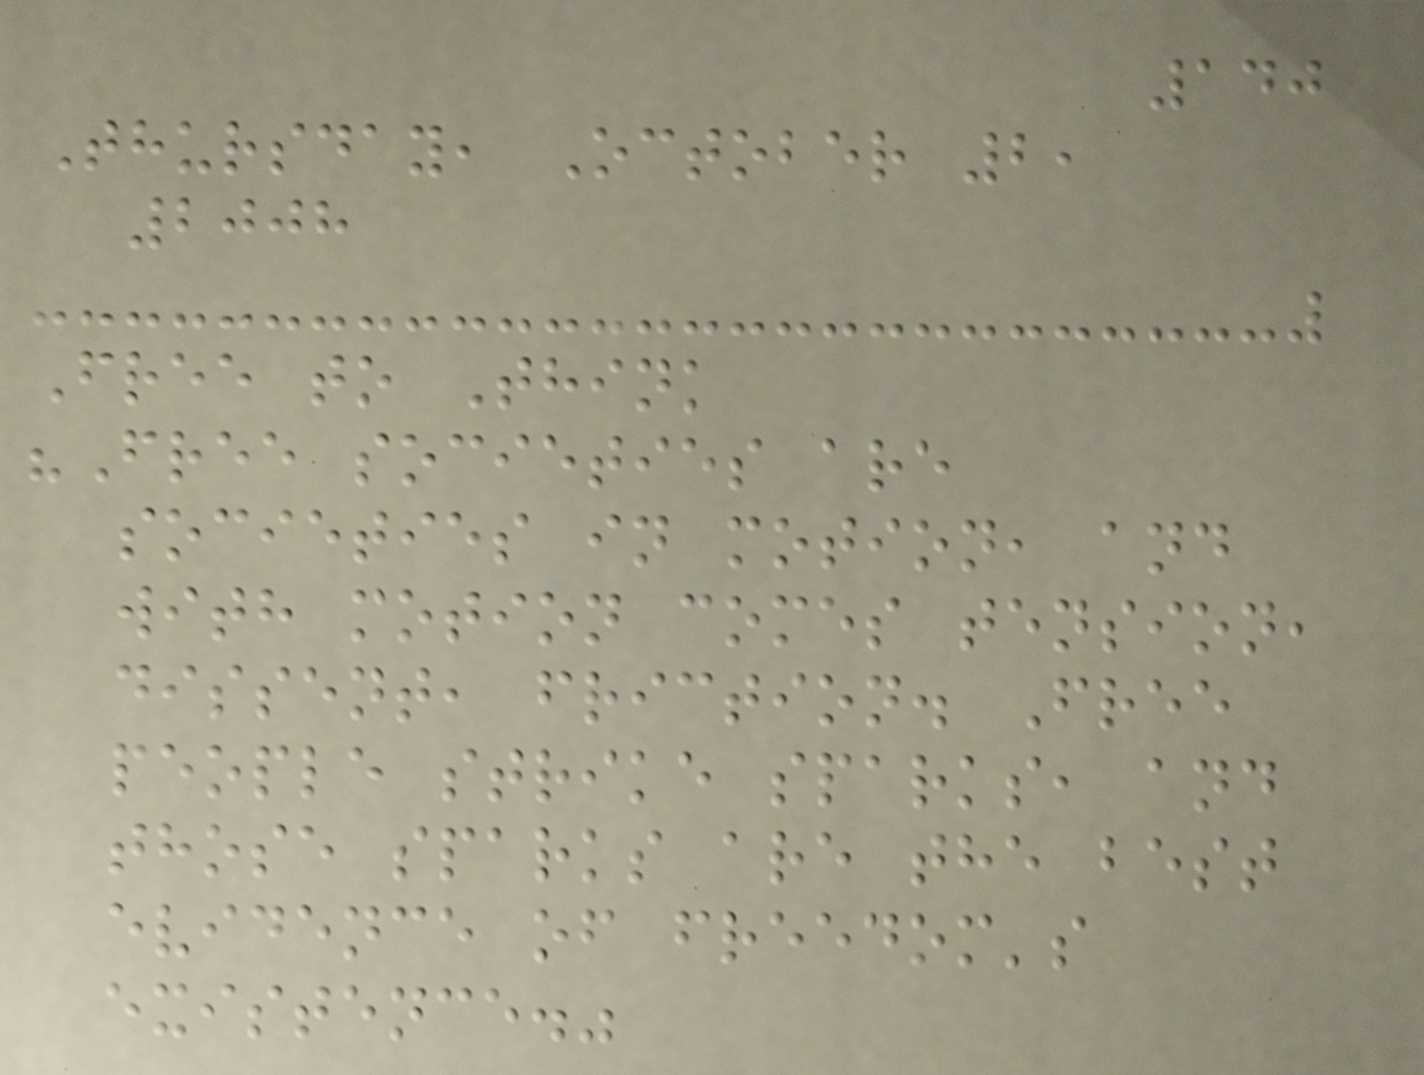140
Thursday, October 2,
2008
Free to Think
"Free societies are
societies in motion, and
with motion comes tension,
dissent, friction. Free
people strike sparks, and
those sparks are the best
evidence of freedom's
existence."
